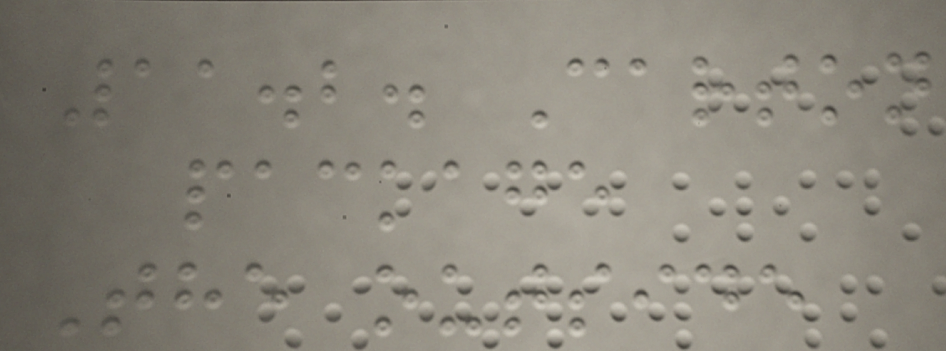11.2. Carton
package
The outside
